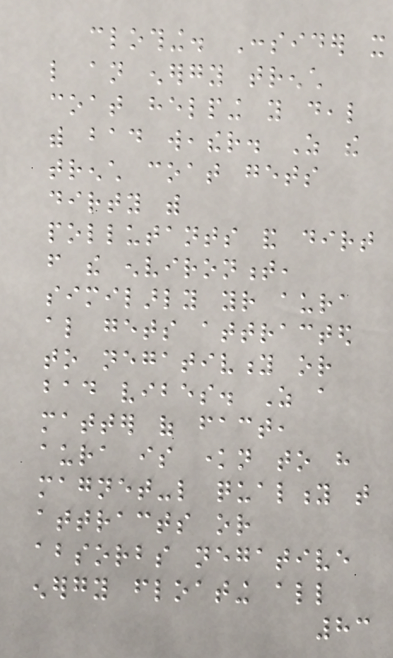clothing. Consider it
like an energy trench
coat helping you deal
with bad weather. As the
trench coat gets
dirty with
pollutants and dirt
from the environment,
similarly your aura
also gets attracted
to negativity or
bad vibes. As a
matter of fact,
aura is known to have
magnet-like quality that
attracts or
absorbs negative
energy floating all
83
